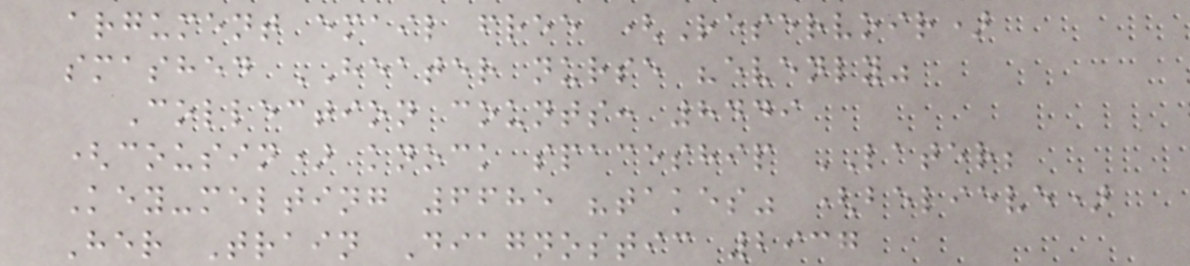argument email free (Reservoir)
smashed HEATER nurse "evenly"
Collection counts: 8449
(cousin) knock spaceship LATER;
Key-melting 6685 "takes" (believe)
Her Train Diagnostic 2937
